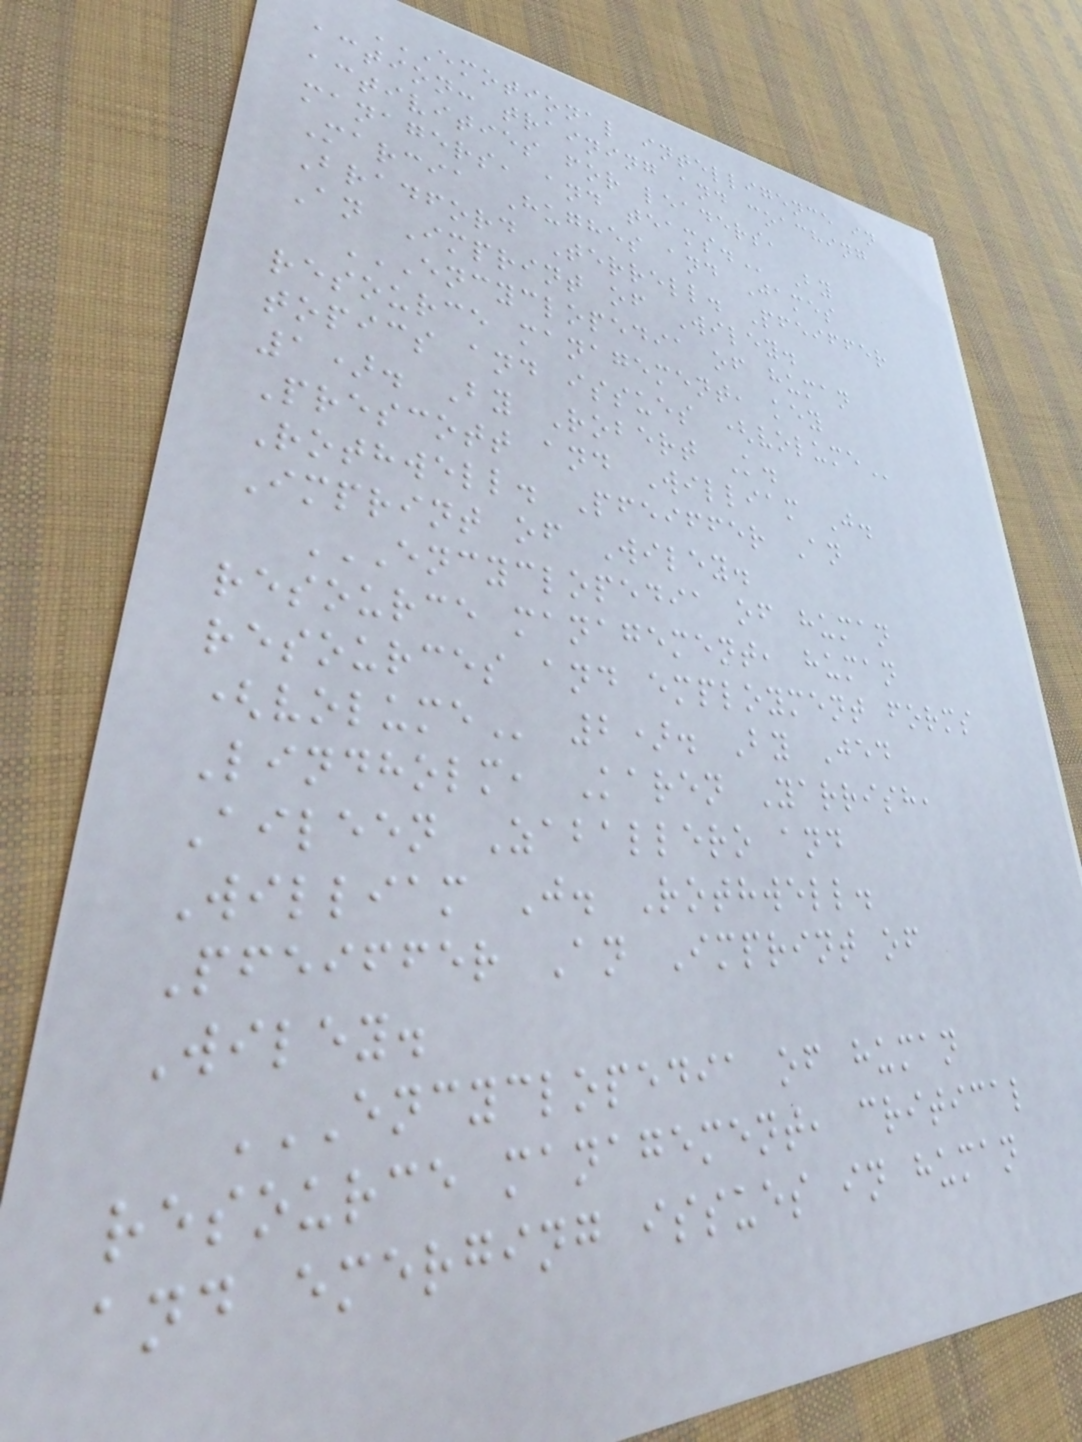EMOTIONAL INTELLIGENCE IN
ACTION: TRAINING AND COACHING
ACTIVITIES FOR LEADERS,
MANAGERS, AND TEAMS. By
Marcia Hughes and James
Bradford Terrell. Pfeiffer
An Imprint of Wiley.
ENCYCLOPEDIA OF HUMAN
RESOURCE MANAGEMENT, KEY
TOPICS AND ISSUES (VOLUME
1). By Robert K.
Prescott and William J.
Rothwell. Pfeiffer An
Imprint of Wiley.
ENCYCLOPEDIA OF HUMAN
RESOURCE MANAGEMENT, HUMAN
RESOURCES AND EMPLOYMENT FORMS
(VOLUME 2). By Jed
Lindholm, Karen Yarrish,
Aileen Zaballero and
William J. Rothwell.
Pfeiffer An Imprint of
Wiley.
ENCYCLOPEDIA OF HUMAN
RESOURCE MANAGEMENT, CRITICAL
AND EMERGING ISSUES IN HUMAN
